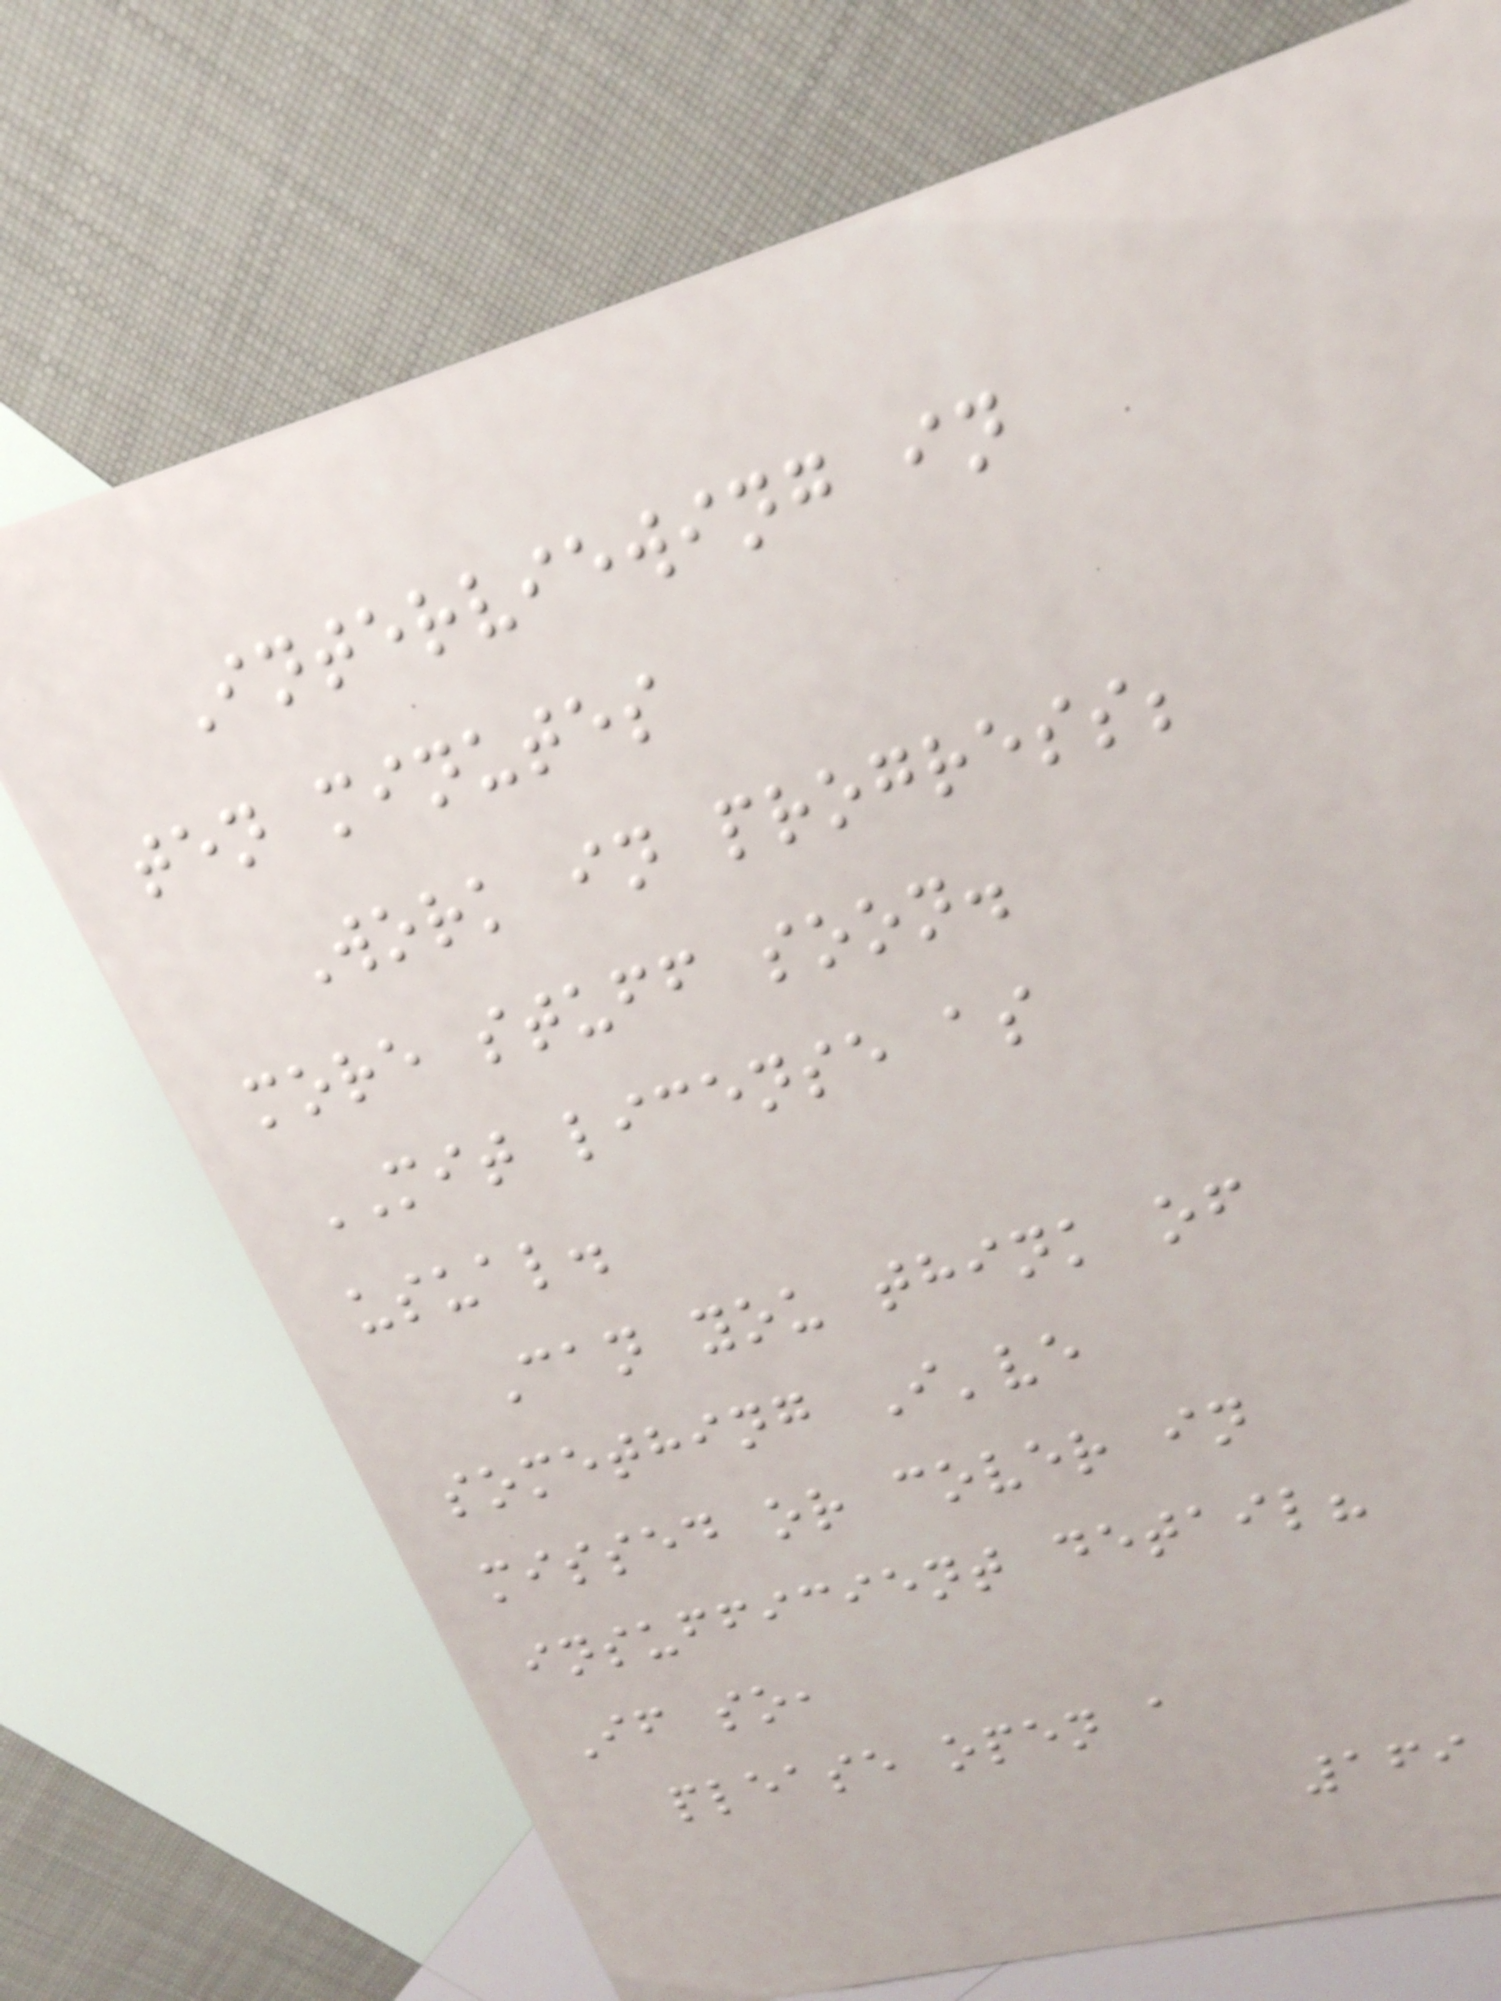Interviewing in
ten minutes
Work in progress;
more stuff soon.
MIT license as
usual.
Can you think of
something I've
missed or cover in
insufficient detail?
If so,
please open a
169
